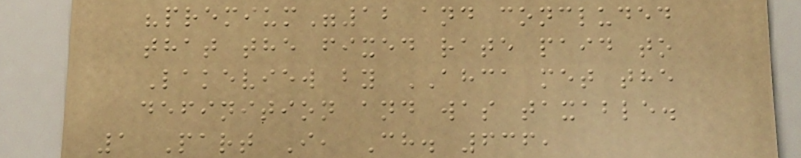"premium"12 and concluded
that the fixed rate paid to
Lakeview by AHCA met the
definition and was taxable.
1 Part I, Ch. 636,
